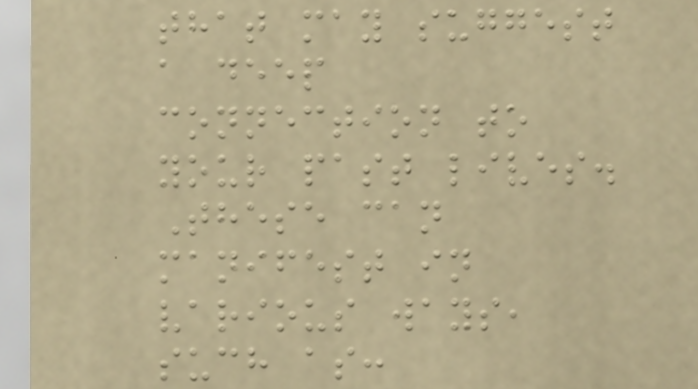that may suggest
a deep
connection to
your past lives.
These can
manifest in
various ways,
such as:
